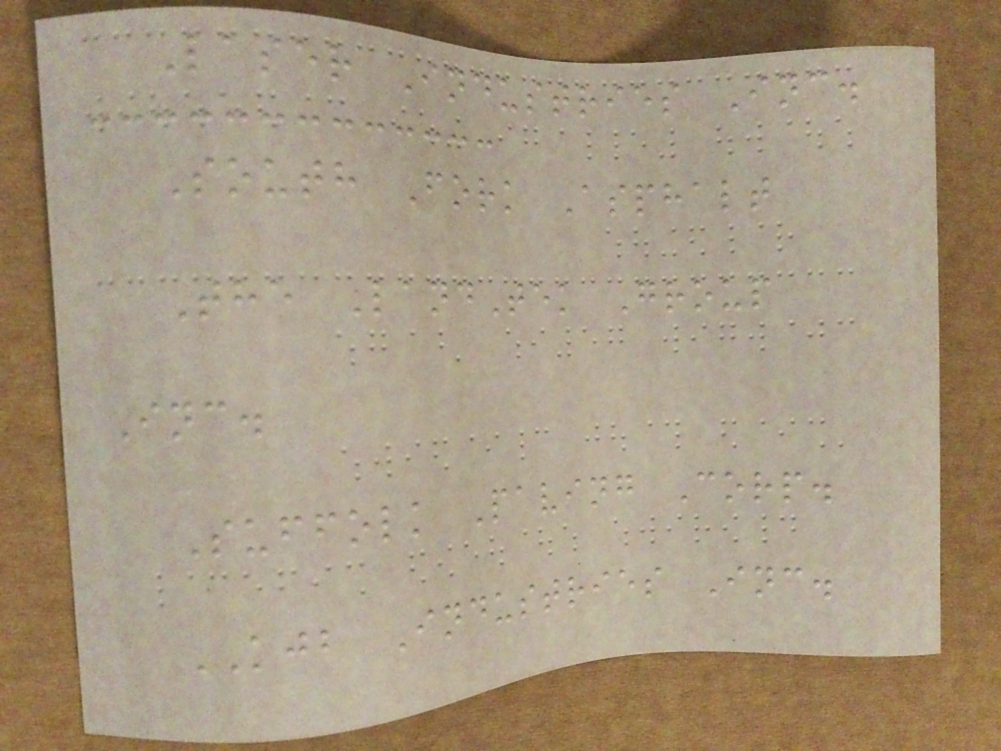Laser Industries Inc.
South Fork Asphalt
The LandTek Group
Inc.
Suffolk Paving Corp.
KJB Industries Inc.
